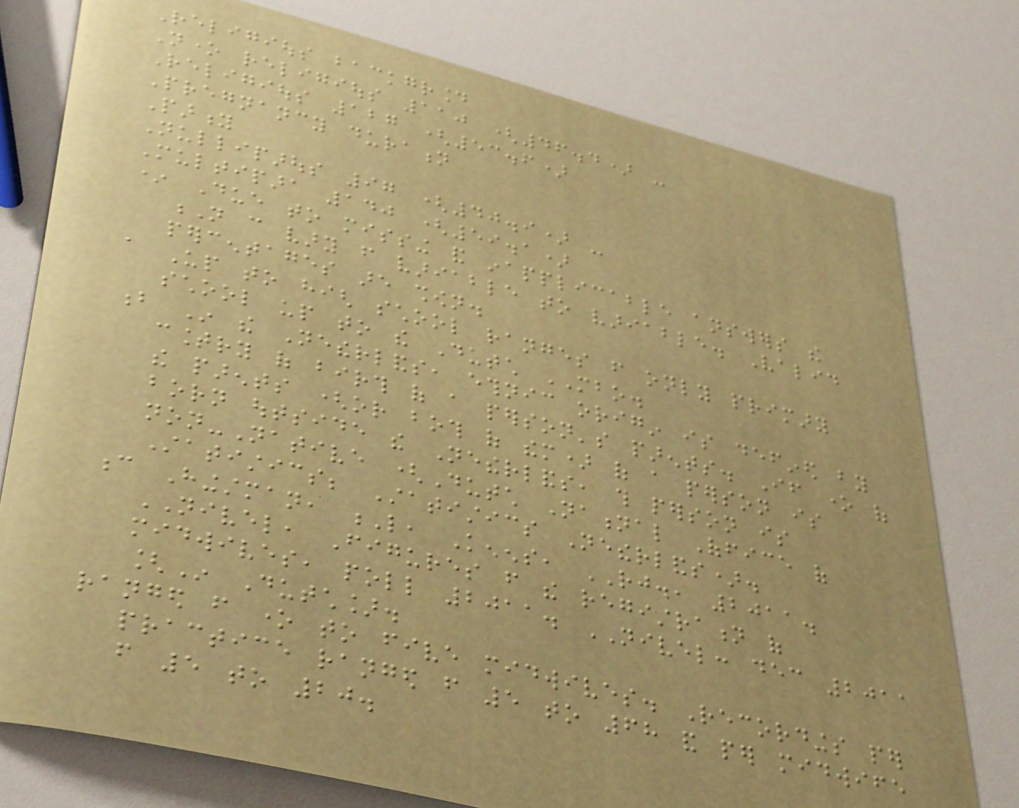Religious background
None religious 110 (46.4) -
Religious 127 (53.6)
Pregnancy duration
Parity
Nulliparous 97 (40.9) -
Multipara 140 (59.1)
* Due to missing and inapplicable answers the
N can vary from variable to variable. Valid
percentages are shown.
a Up to high school ranges from only primary
school up to the Dutch MBO.
b In the Netherlands, ethnic origin is defined by
country of birth of a person's parents. If one of
the parents (or both of them) of a person is
born outside the Netherlands, this person is
non-Native (Dutch National Office of
Statistics; Statistics Netherlands).
c Hingstman, L, Kenens, RJ., 2011.
NIVEL, Figures from the registration of
midwives, poll 2011. NIVEL: dec 2011
[In Dutch].
ranged from one to five midwives. Recordings per
practice ranged from 5 to 68 and per midwife
from 5 to 20.
